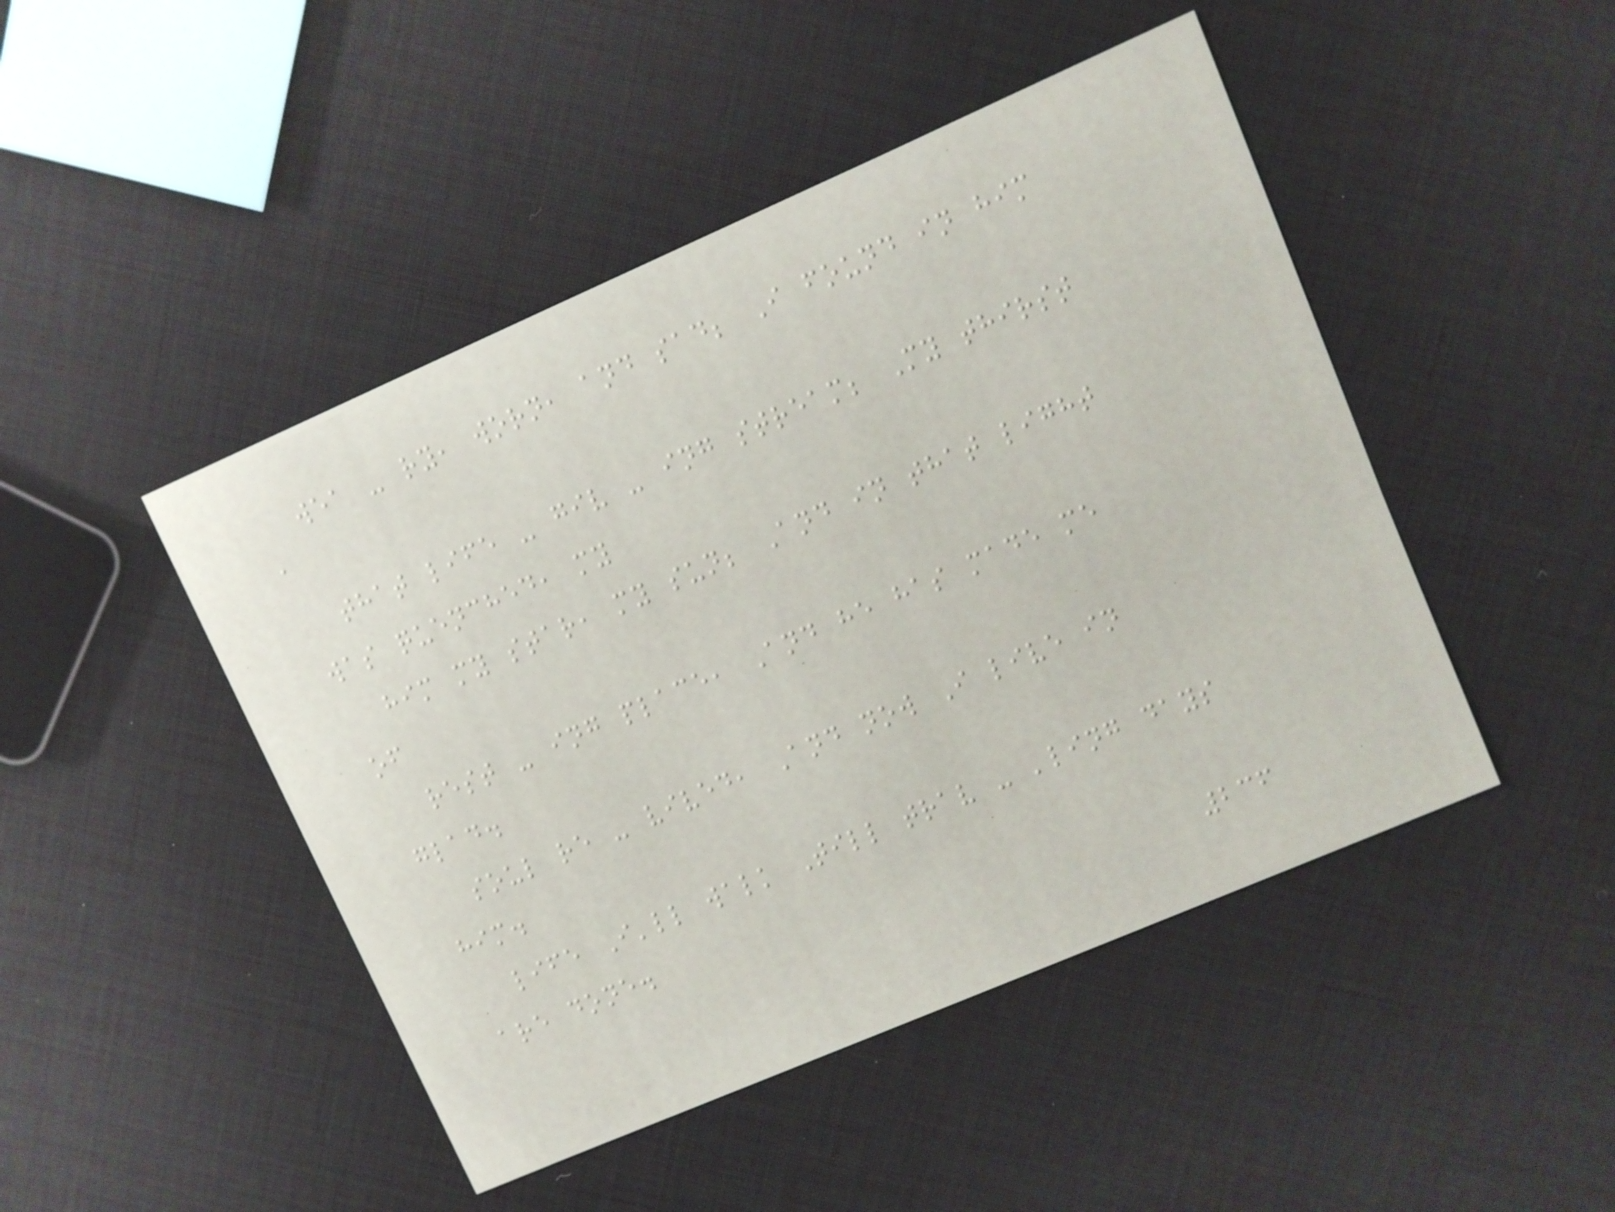wea - ry, worn, and sad; I found in him
a
that life - giv - ing stream; My thirst
was quenched, my
him my star, my sun; And in that light
of
rest - ing place, And he has made me
glad.
soul re - vived, And now I live in
him.
life I'll walk Till trav - 'ling days
are done.
236
